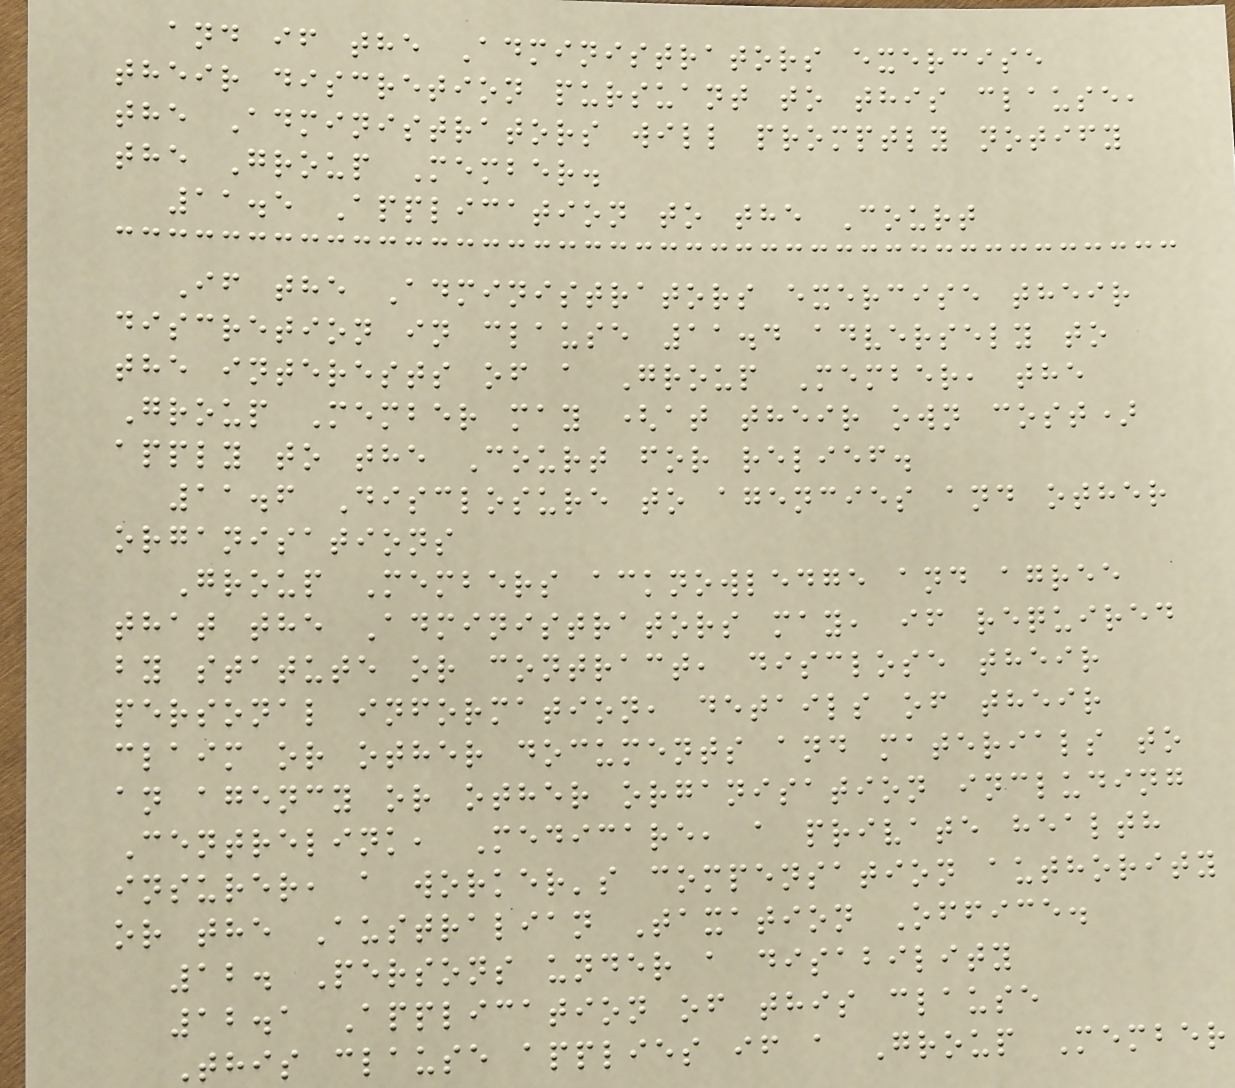and if the Administrators exercise
their discretion pursuant to this clause,
the Administrators will promptly notify
the Group Member.
11.5 Application to the Court
If the Administrators exercise their
discretion in clause 11.4 adversely to
the interests of a Group Member, the
Group Member may (at their own cost)
apply to the Court for relief.
11.6 Disclosure to agencies and other
organisations
Group Members acknowledge and agree
that the Administrators may, if required
by statute or contract, disclose their
personal information, details of their
claim or other documents and materials to
an agency or other organisation including
Centrelink, Medicare, a private health
insurer, a worker's compensation authority
or the Australian Taxation Office.
12. Persons under a disability
12.1 Application of this clause
This clause applies if a Group Member
